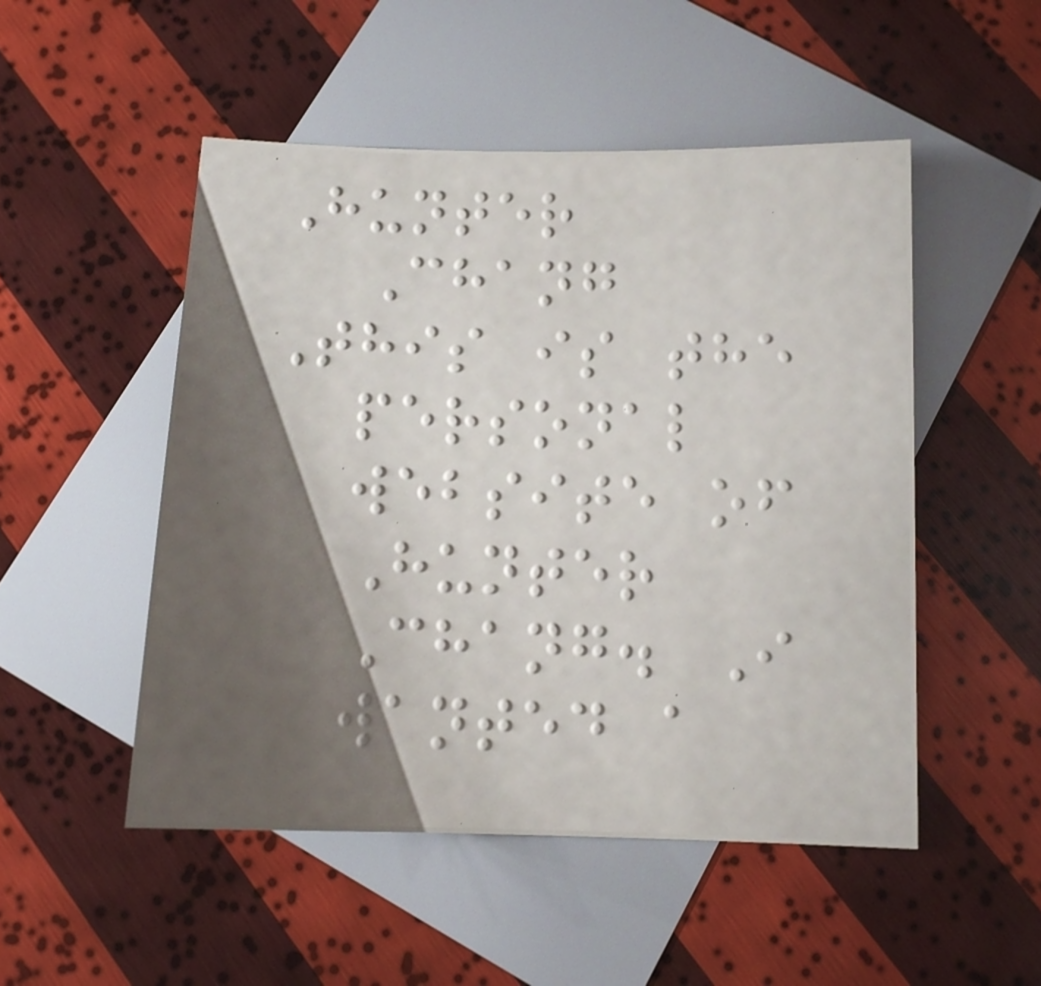Hunter
Chang
This is the
personal
website of
Hunter
Chang. I
wanted a
